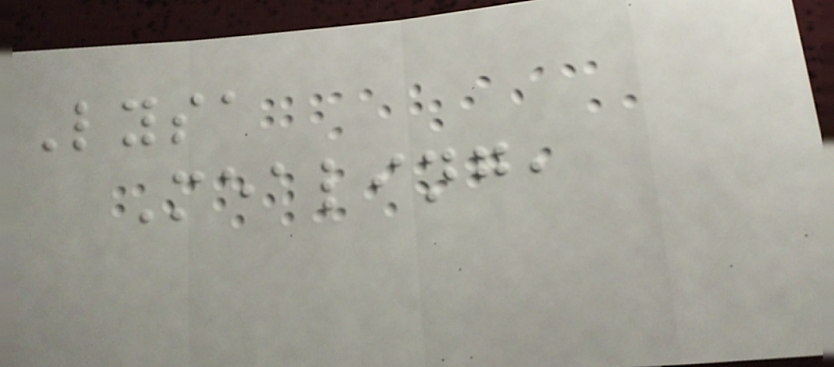Lysa
Mealing,
